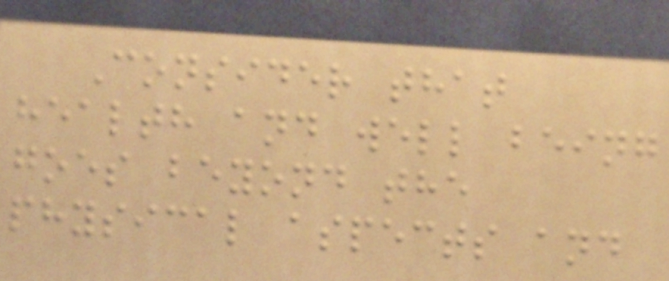Consider that
health and well being
goes beyond the
physical aspects and
